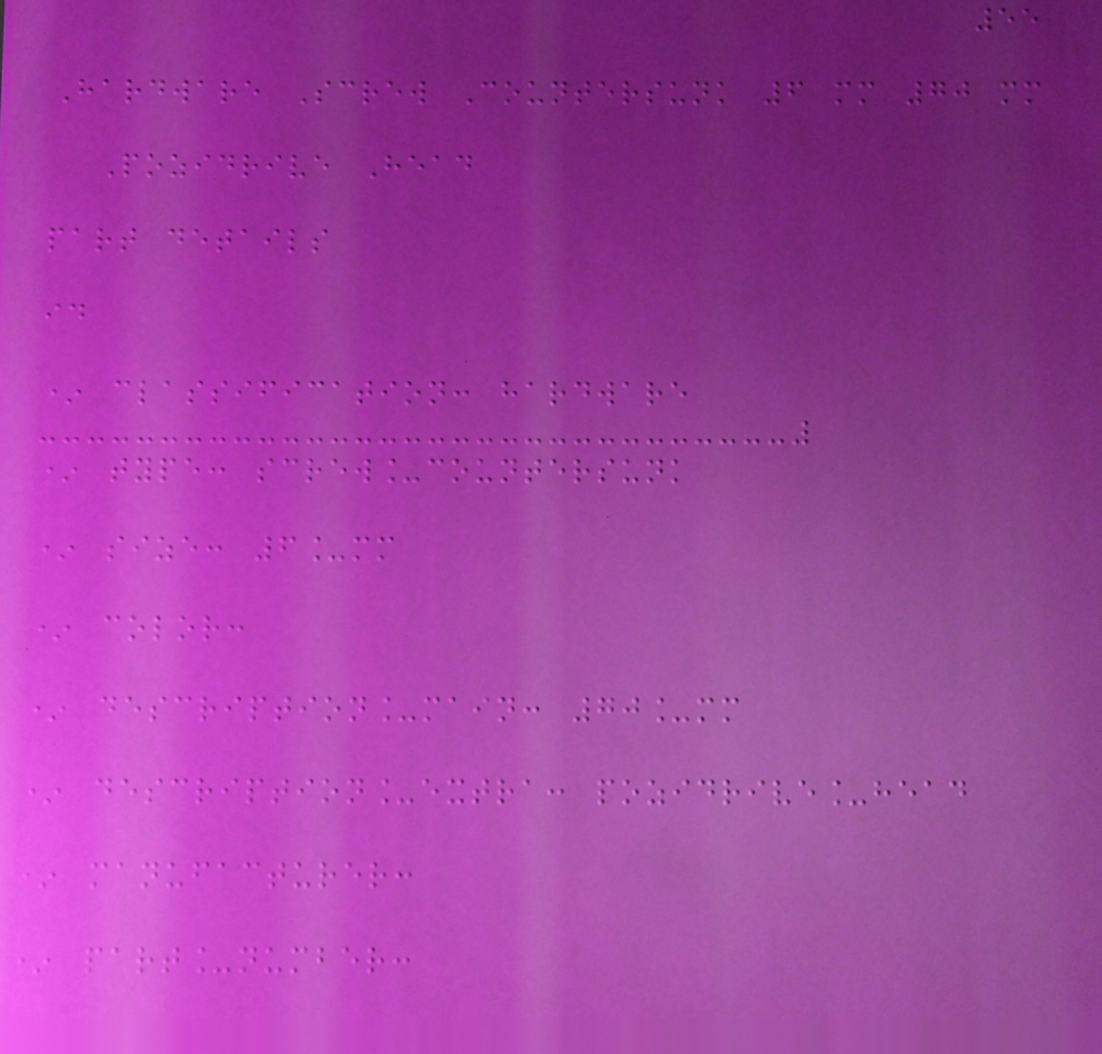55
Hardware Screw Countersunk 6 mm 70 mm
Pozidrive Head
part details
id
* classification: hardware
* type: screw_countersunk
* size: 6_mm
* color:
* description_main: 70_mm
* description_extra: pozidrive_head
* manufacturer:
* part_number:
